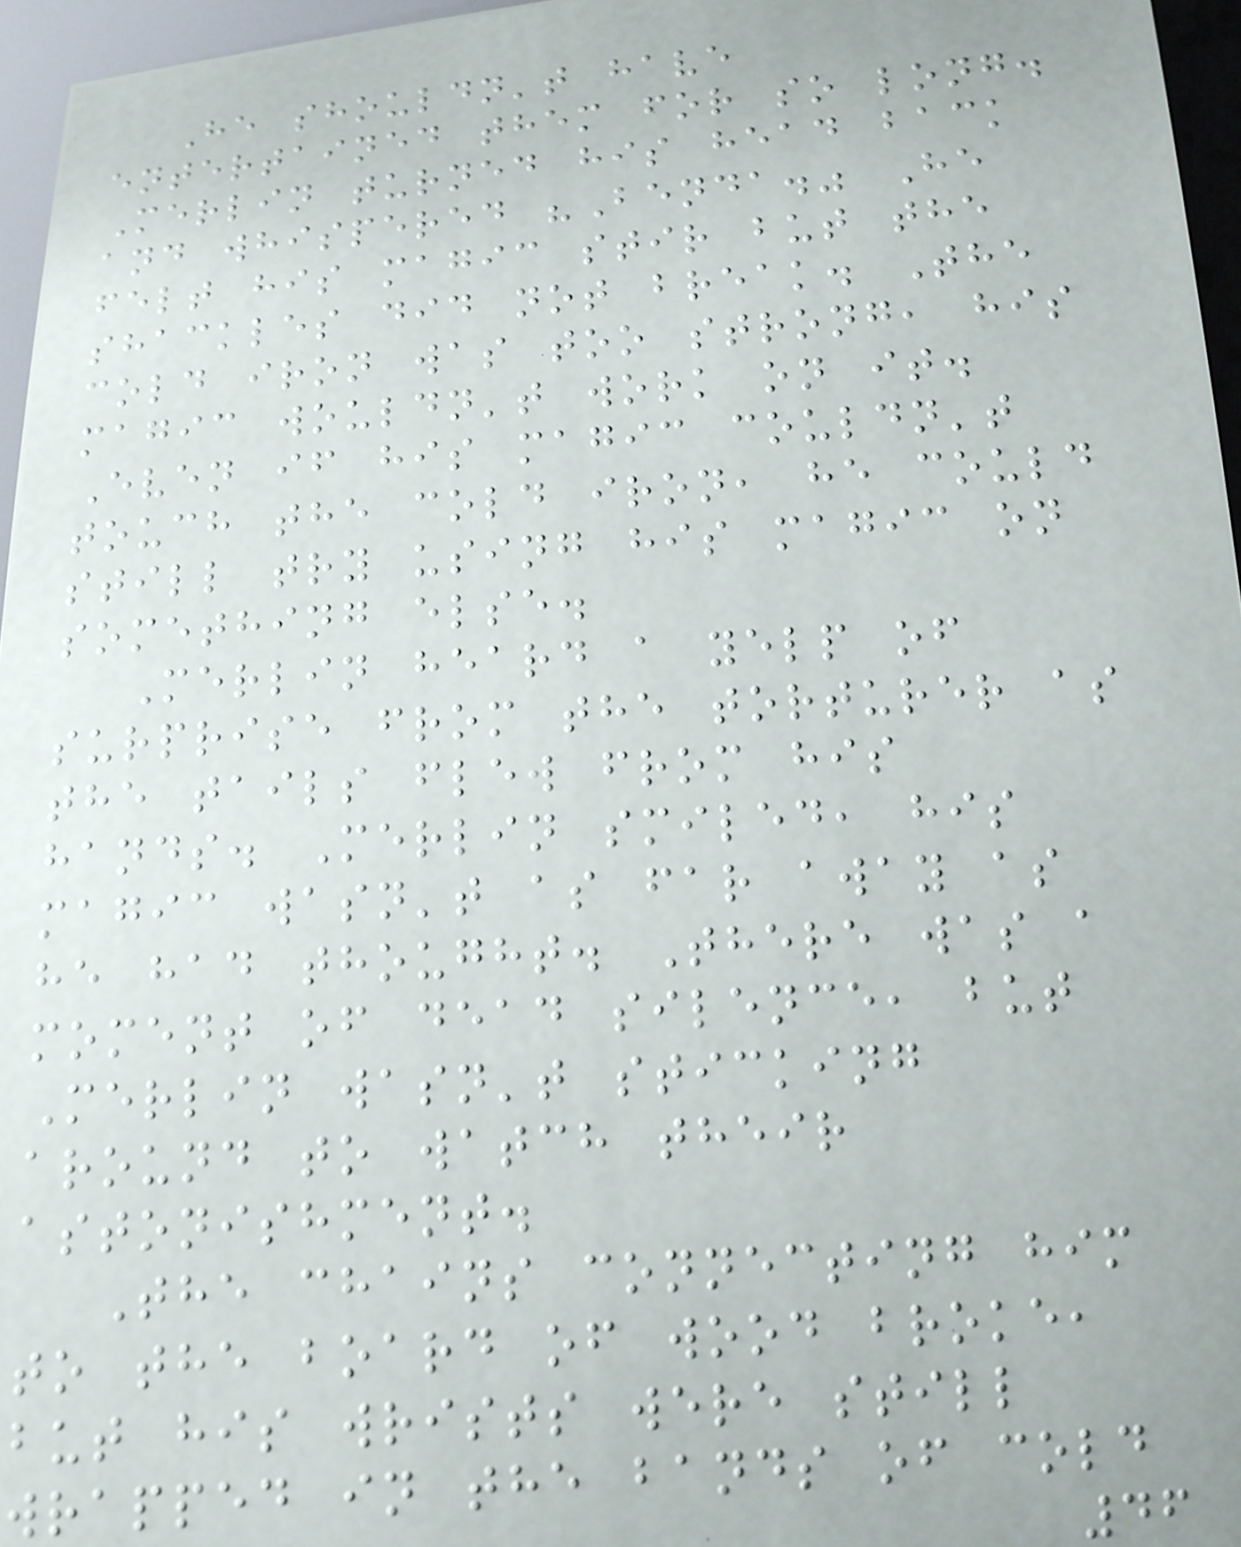He shouldn't have
entertained them for so long.
Merlin turned his head back
and whispered "Benda." He
felt his magic stir but the
shackles did not break. The
cold iron was too strong, his
magic wouldn't work on it.
Even if his magic couldn't
touch the cold iron, he could
still try using his magic on
something else.
Merlin heard a yelp of
surprise from the torturer as
the tails flew from his
hands. Merlin smiled, his
magic wasn't as far away as
he had thought. There was a
moment of dead silence, but
Merlin wasn't sticking
around to watch their
astonishment.
The chains connecting him
to the board of wood broke,
but his wrists were still
wrapped in the bands of cold
46
